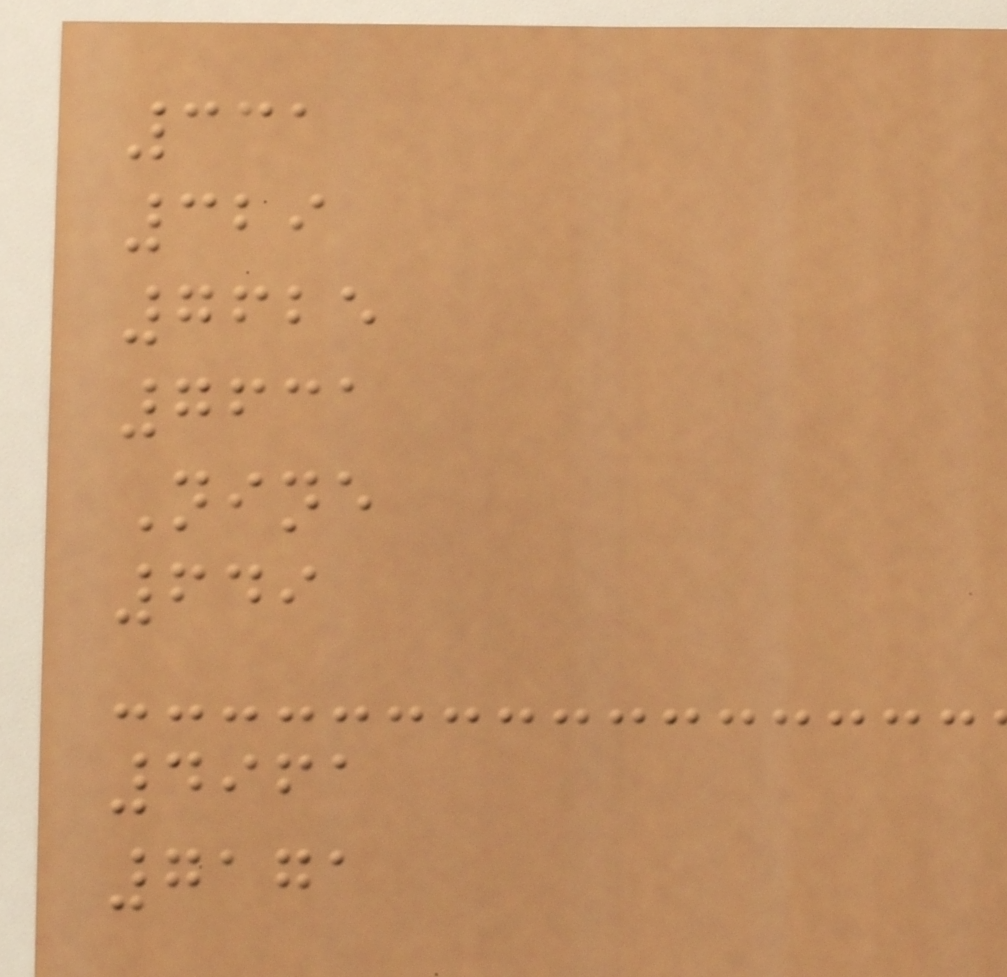331
329
7625
7631
Nine
649
4961
7171
